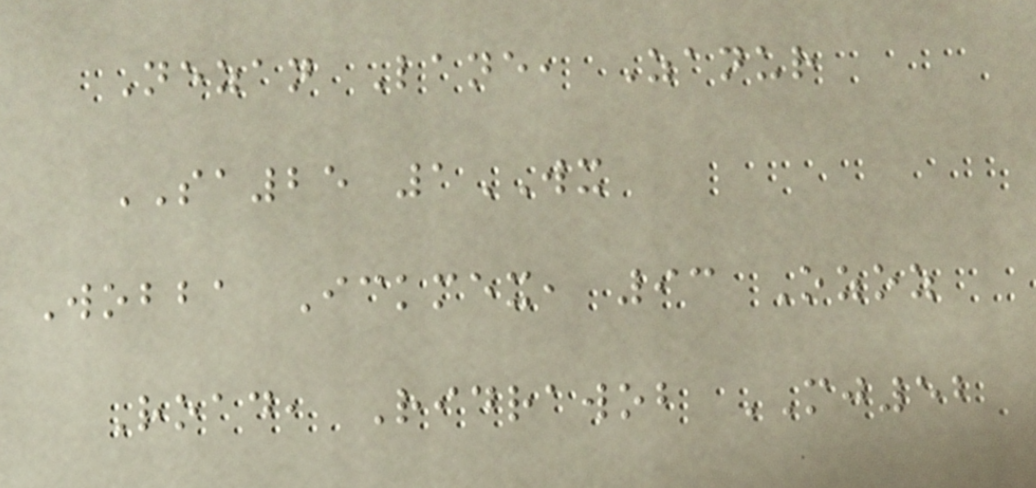Nezan Lane, Zanur
SA25 1WX
Wobba Ickmex, 93 Ozoz
Road, Ridrawob MJ52
